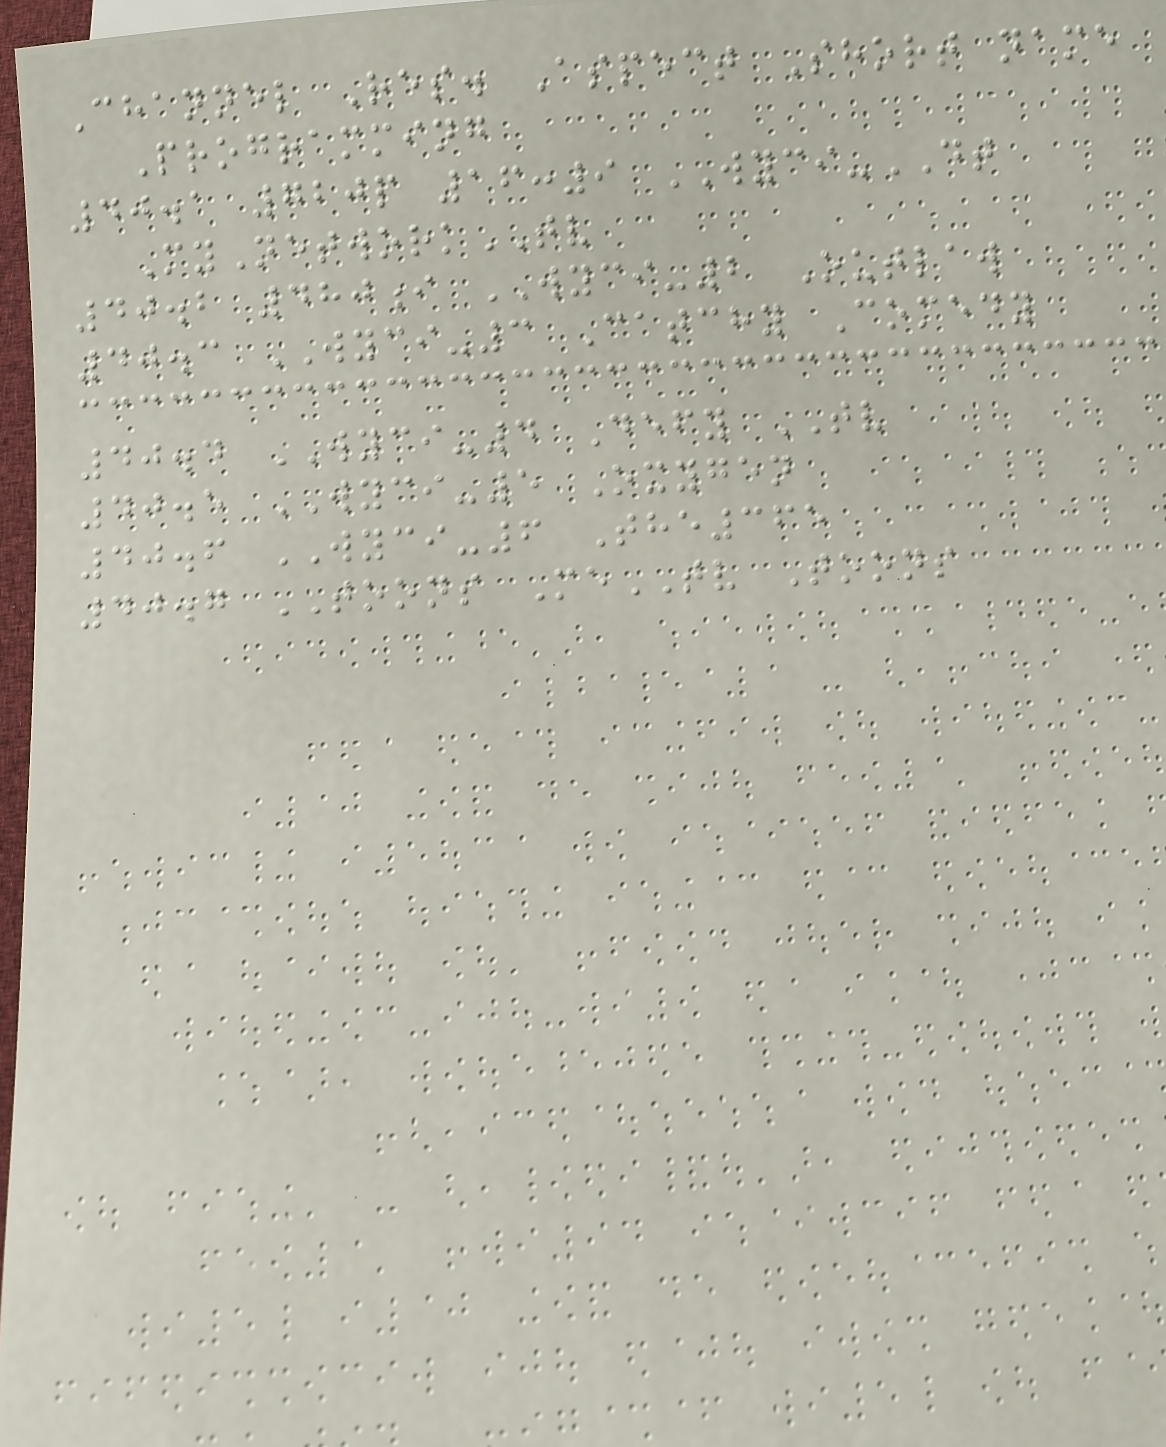Channel Res. Aspect Short name
Programming
40.1 720p 16:9 WYCI-DT
MyNetworkTV
40.2 480i WYCI-2 Outlaw
40.3 WYCI-3 Catchy Comedy
40.4 WYCI-4 Defy TV
40.5 WYCI-5 Oxygen
40.6 WYCI-6 The365
40.7 TOONS MeTV Toons
